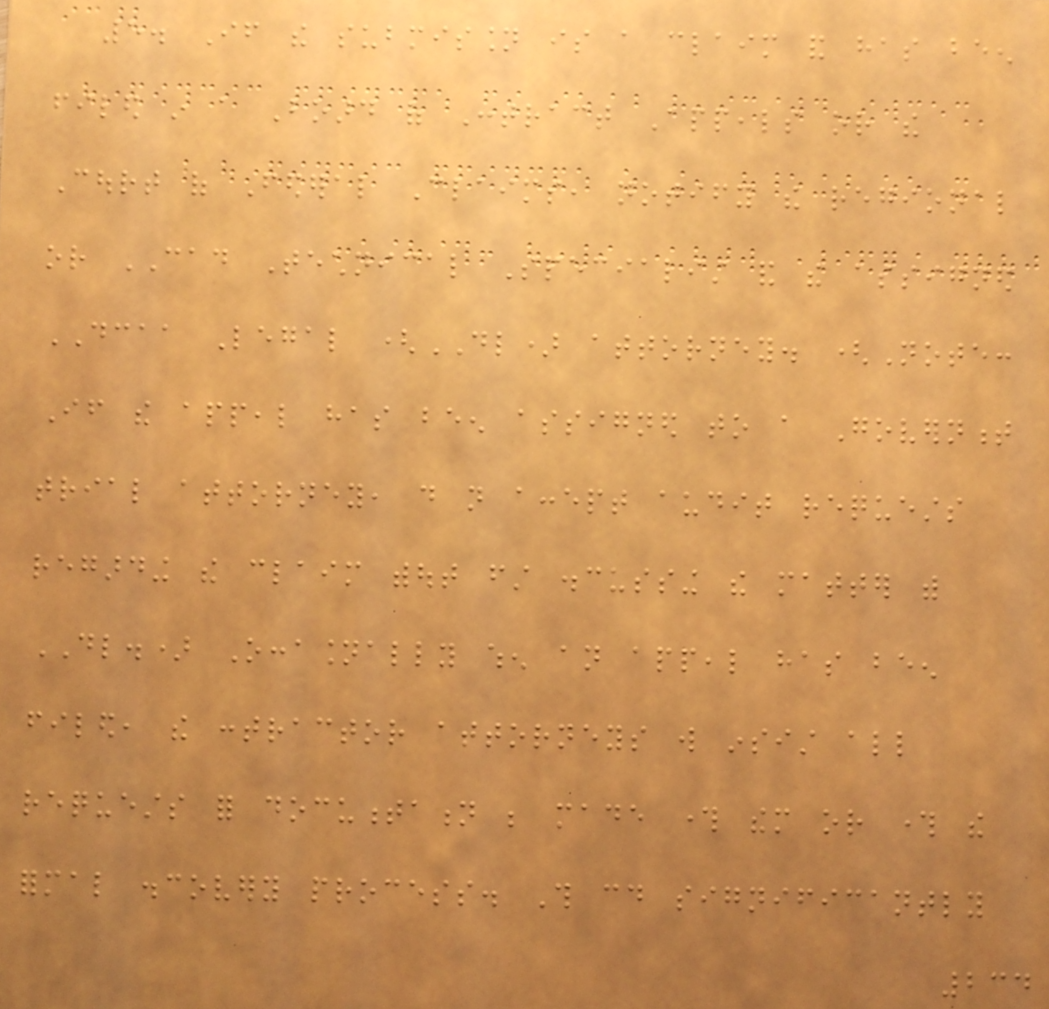5. If the submission is a claim and has been
filed in a Board of Contract Appeals or the
Court of Federal Claims, notify the regional
or CAD Technical Specialist and the assigned
DCAA Legal (DL) attorney. (Note:
If the appeal has been assigned to a Government
trial attorney, do not accept audit requests
regarding the claim without first discussing the matter with
DL.) Occasionally when an appeal has been
filed, the contractor attorneys will insist all
requests for documentation be made through them or through the
formal discovery process. This could significantly
234
